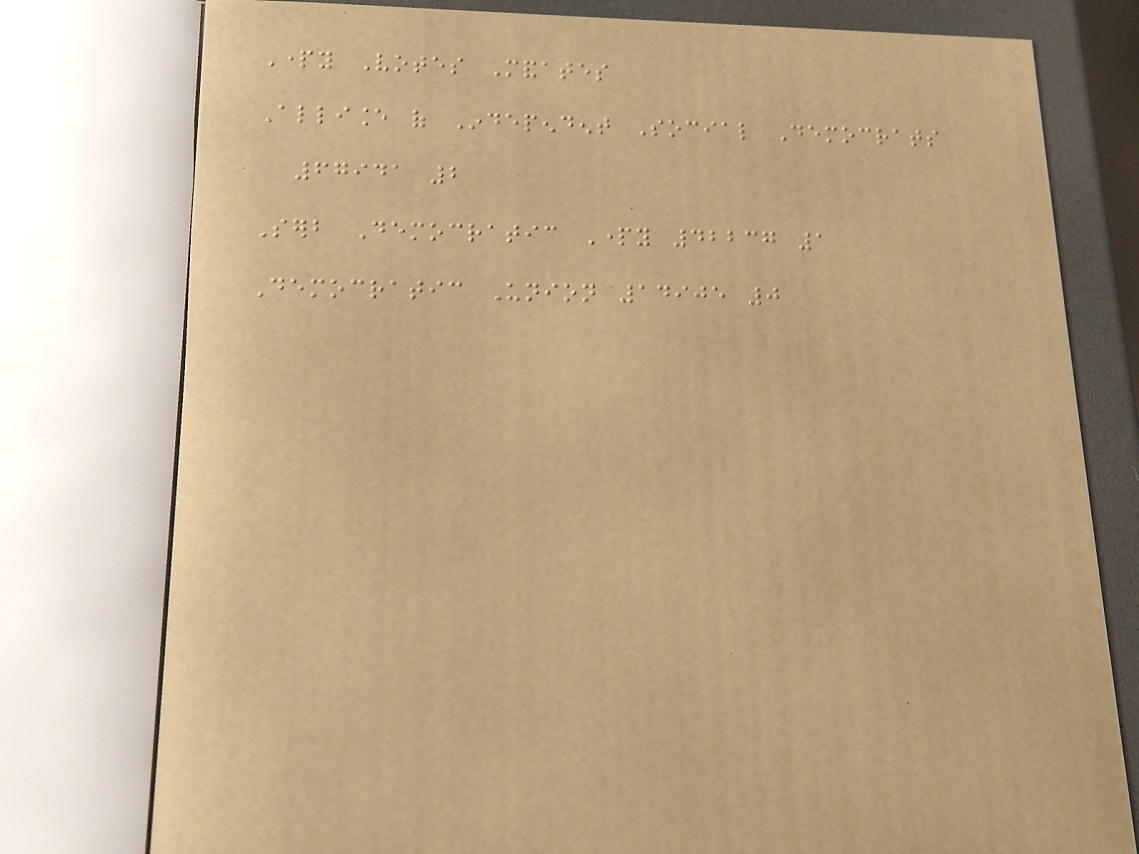Party Votes Mandates
Alliance of Independent Social Democrats
67941 2
Serb Democratic Party 42237 1
Democratic Union 14905 0
